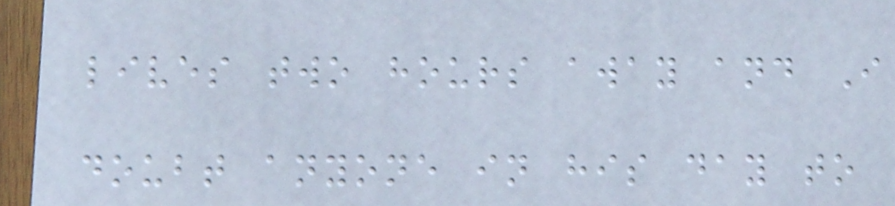lives two hours away and I
doubt anyone in his day to
